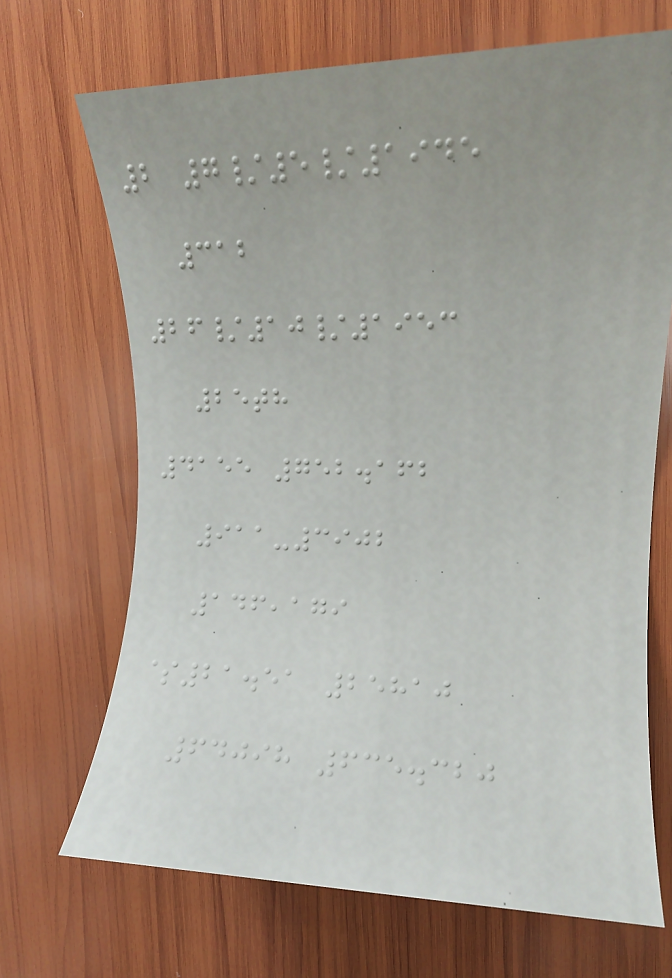2 7/5/1945
312
26/10/1953
25th
4155 752.162
911-3902
146,179
$21.51 25810
64098 635.320
